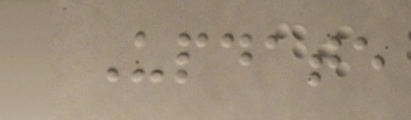Update
